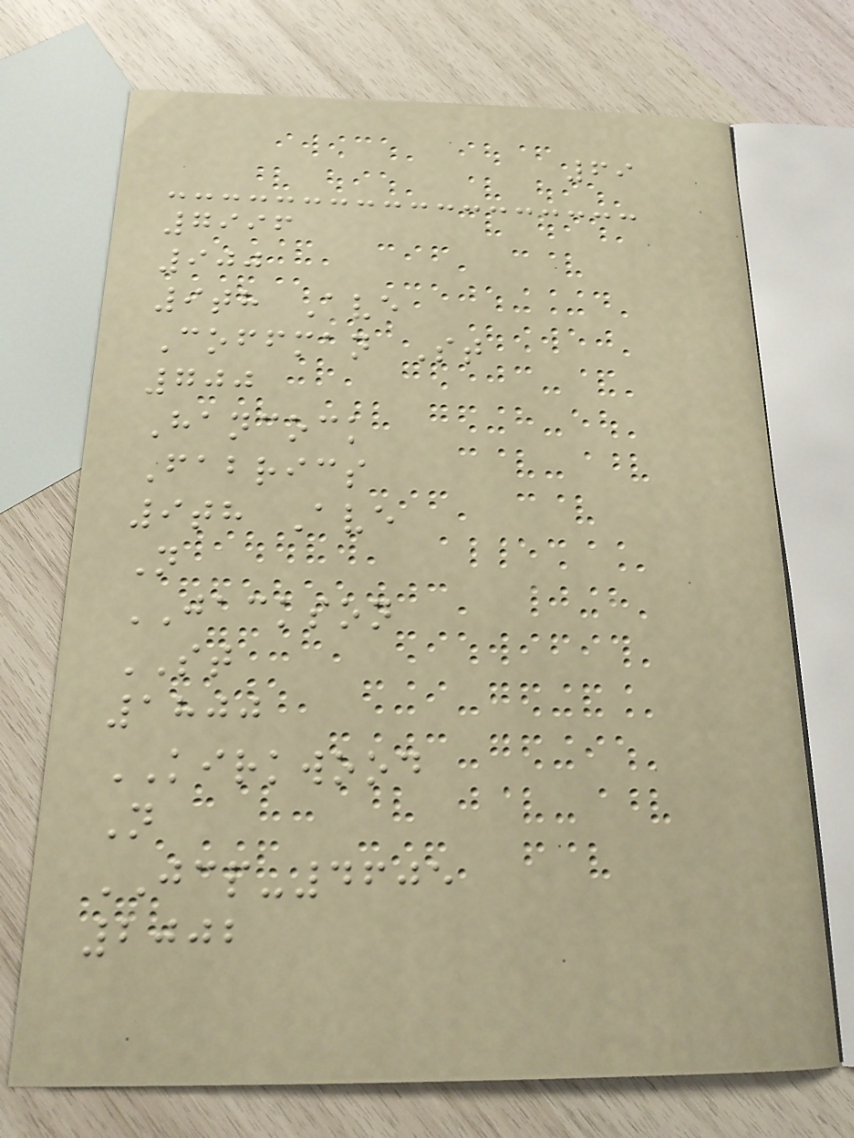69
7996
900
9th Ave
Coffman St
700
Hancock
Fabrics
9th Ave
N
JACKSON
ST
1800
KIRKWOOD
N
JCP-4605
2002
